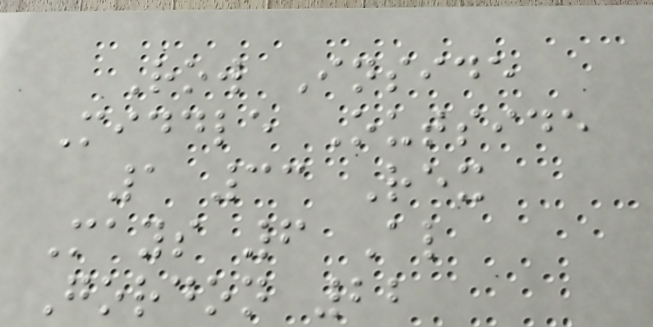Row Inside
Middle Outside
1 33 Rex
Mays 6 Al
Gordon 22
